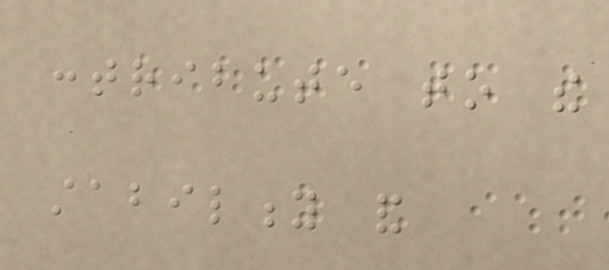contribute to the
stability and
